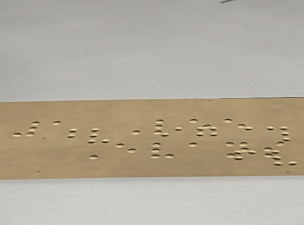1 Lee
Evans
